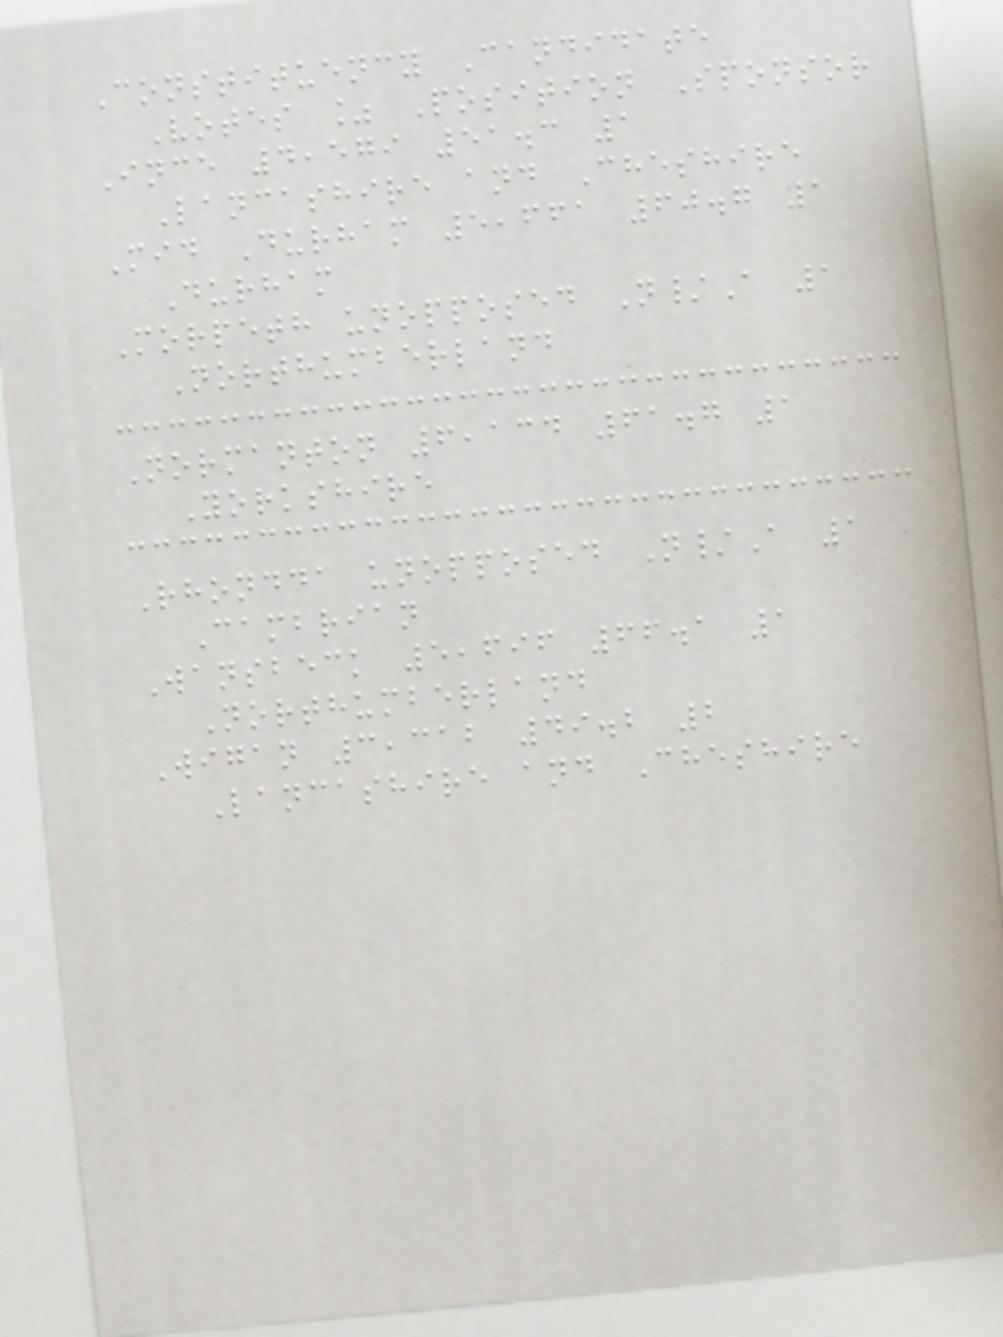Constituency Candidate
Votes % Position Sponsor
Ince 4,579 51.3 1
Lancashire and Cheshire
Mid Durham 5,661 60.7 1
Durham
Morpeth unopposed N/A 1
Northumberland
Normanton 6,134 61.7 1
Yorkshire
Rhondda unopposed N/A 1
Cambrian
Wansbeck 5,696 66.1 1
Northumberland
Wigan 3,312 49.2 2
Lancashire and Cheshire
